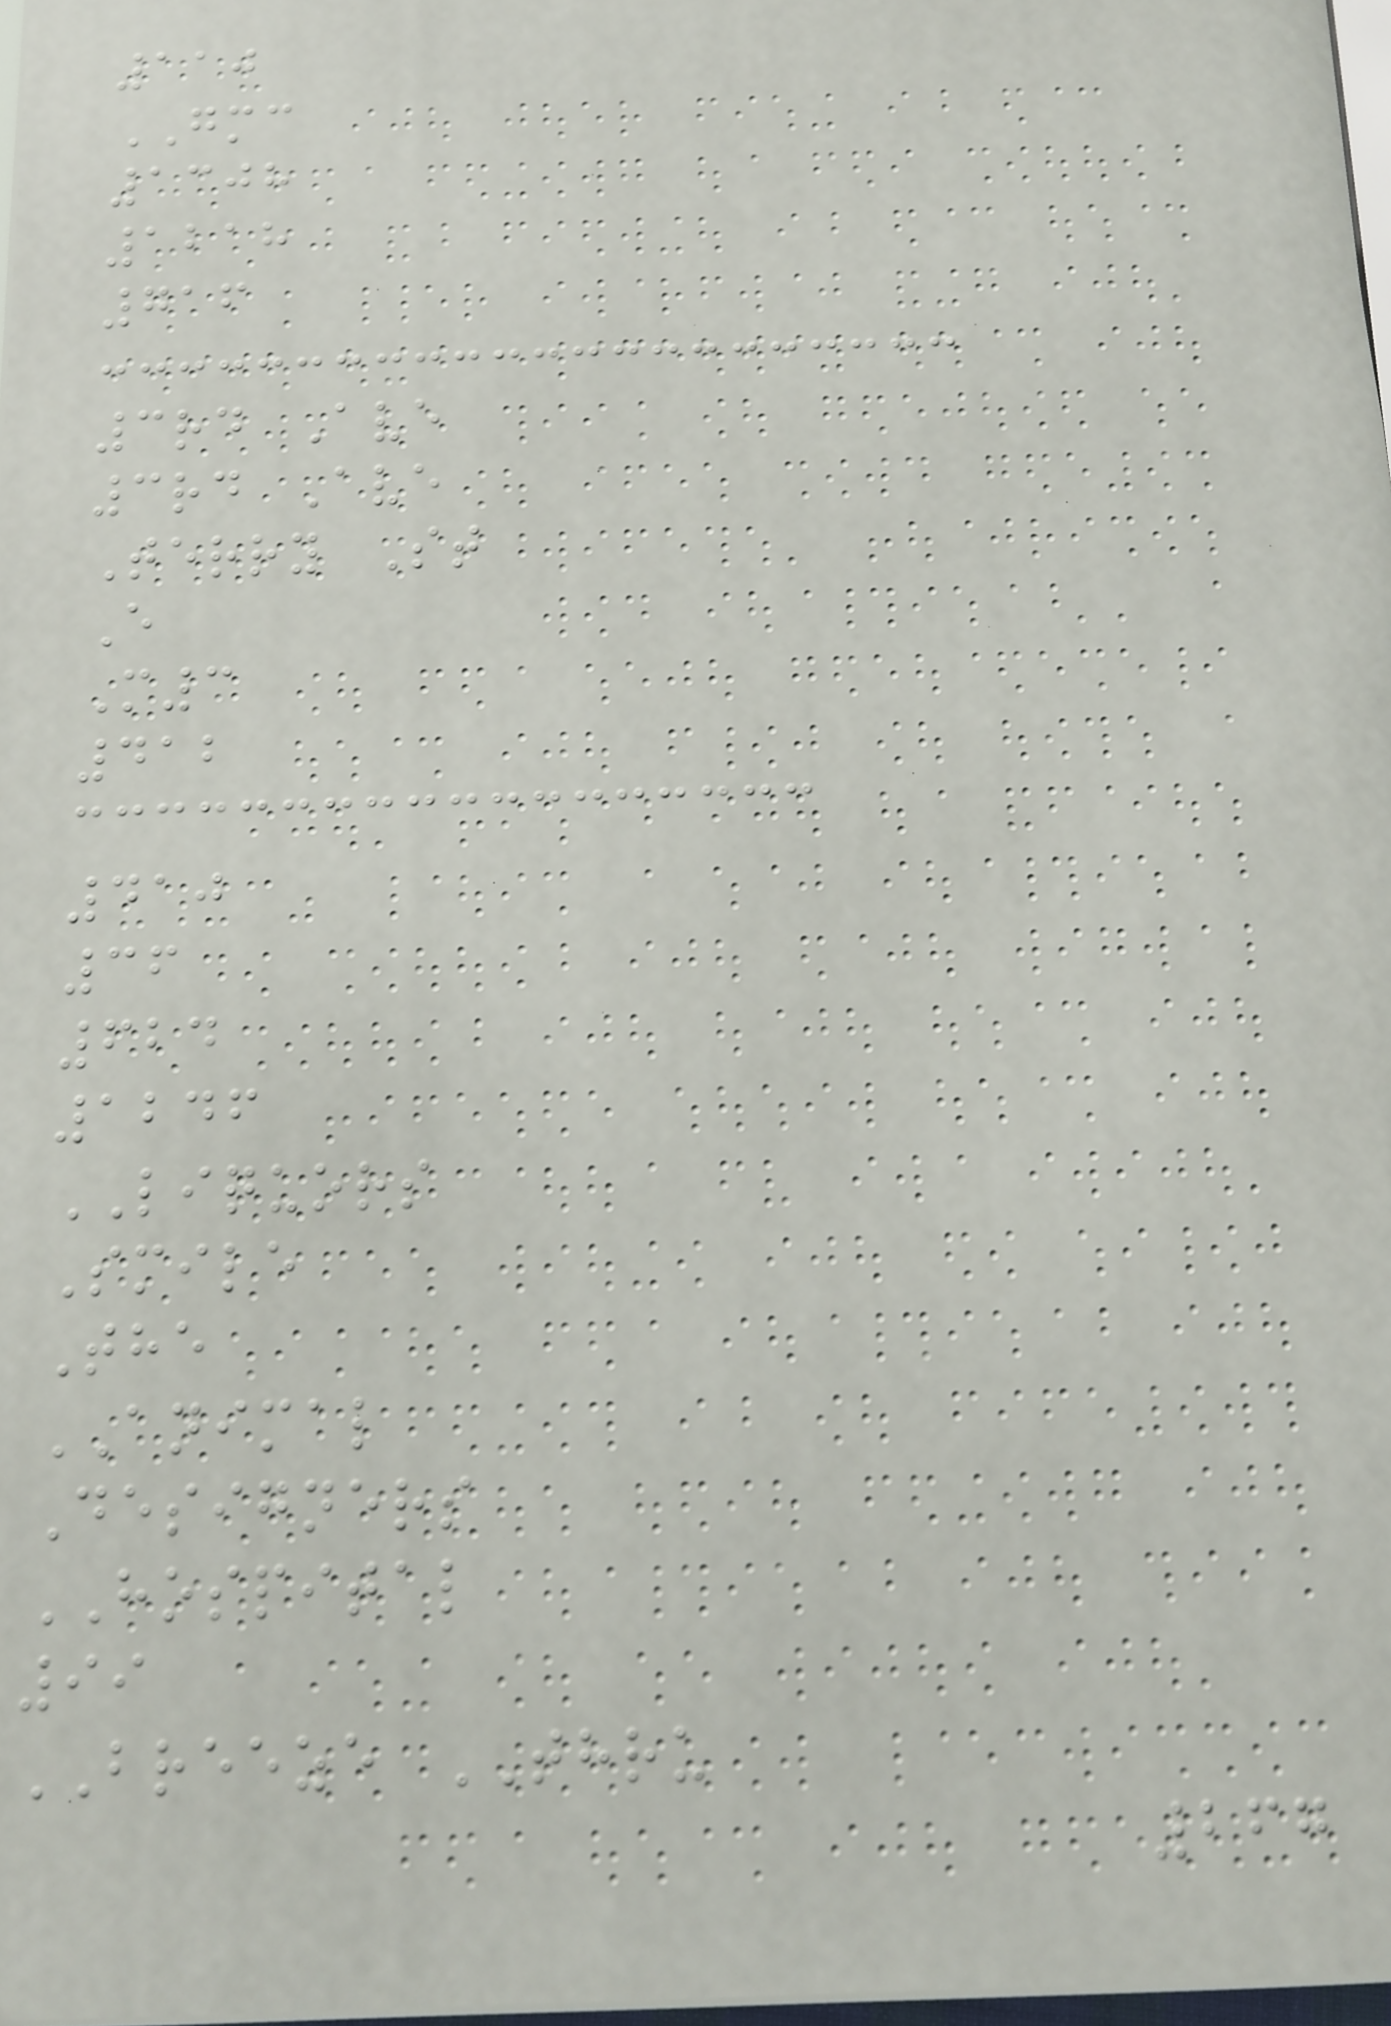110
GMC
1308
1218
716
3rd Ave
3rd Ave
Terry St
E
M3
412
410
36
624
1246
LIQUORS
Smile
The
ANIMAL
Designers
HOSPITAL
99
BREEZE THRU
267
